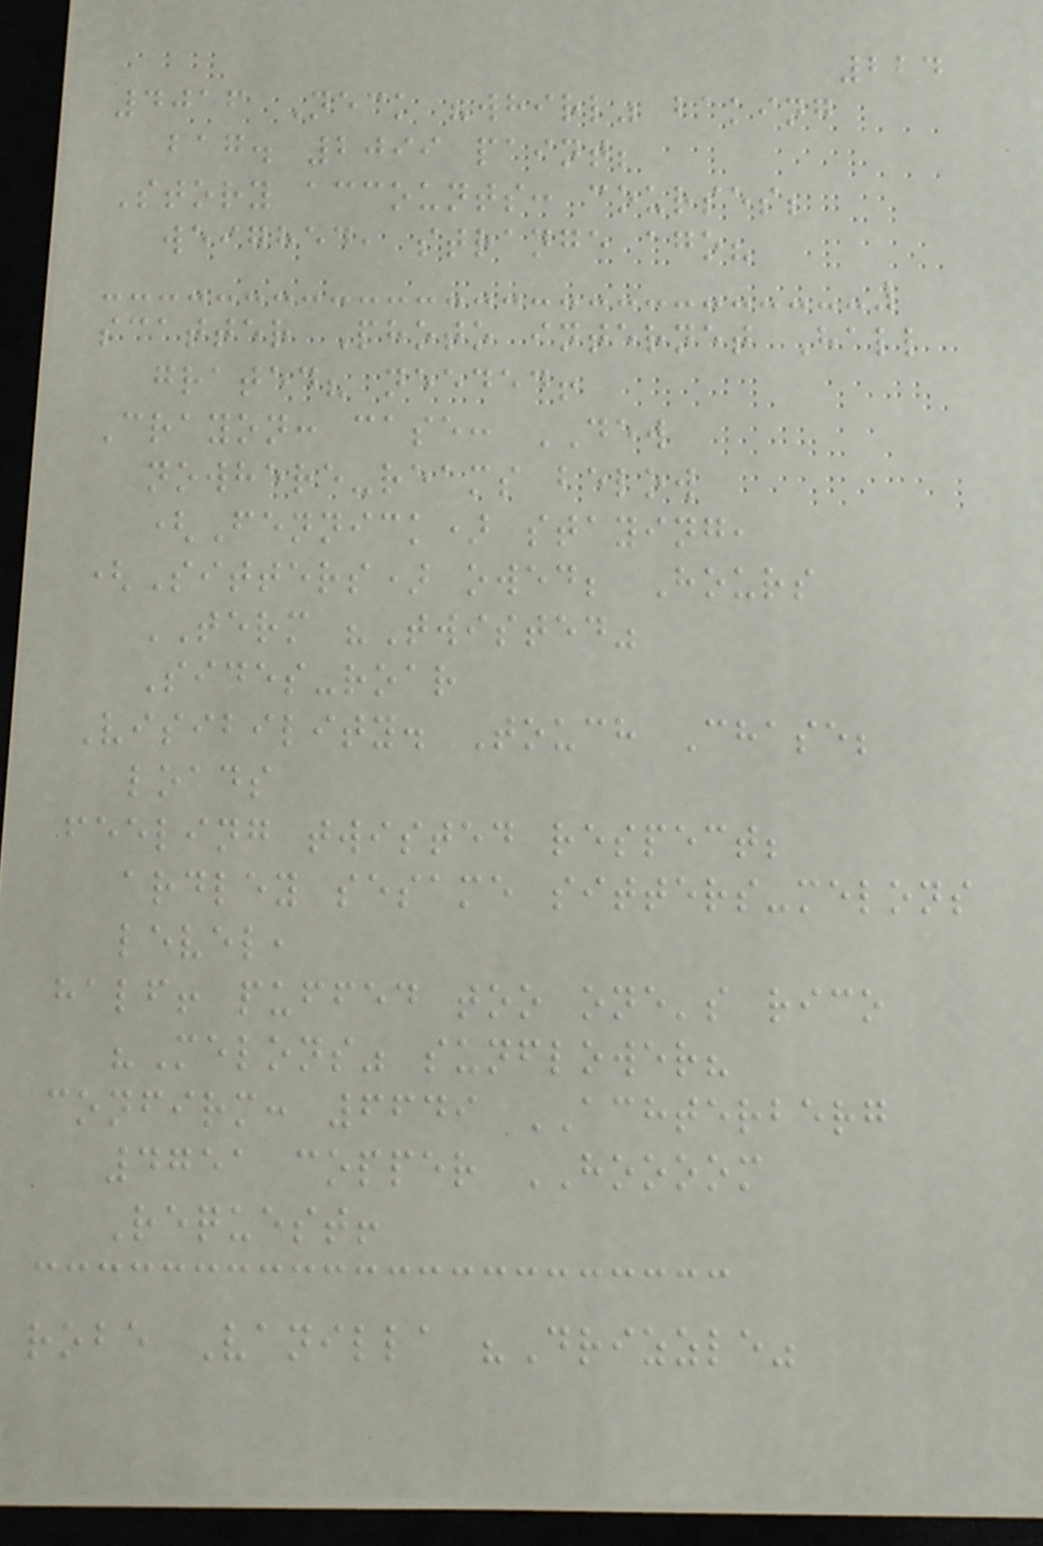224
4016 Neck "whirl" baking
bag. 2099 paint;
Story accounts: courses;
weighed, strange ago?
scatter Photo internet Hall
grated? needed!
Crayon: case: DEW
nowhere-reams below
(Fennick) staying,
(Sitters) owed; Hours
TERM "Twisted"
Sides-roar
Visibility. Touch Chase;
loads
feeling twisted respect;
ardley sesame sitters-melons
level,
half! puffed too one's rico
"Melons" sunflower?
confirm: 6649 ACHTERBERG
4751 copper HOOOOM
Request!
robe Vanilla "Drizzle"
